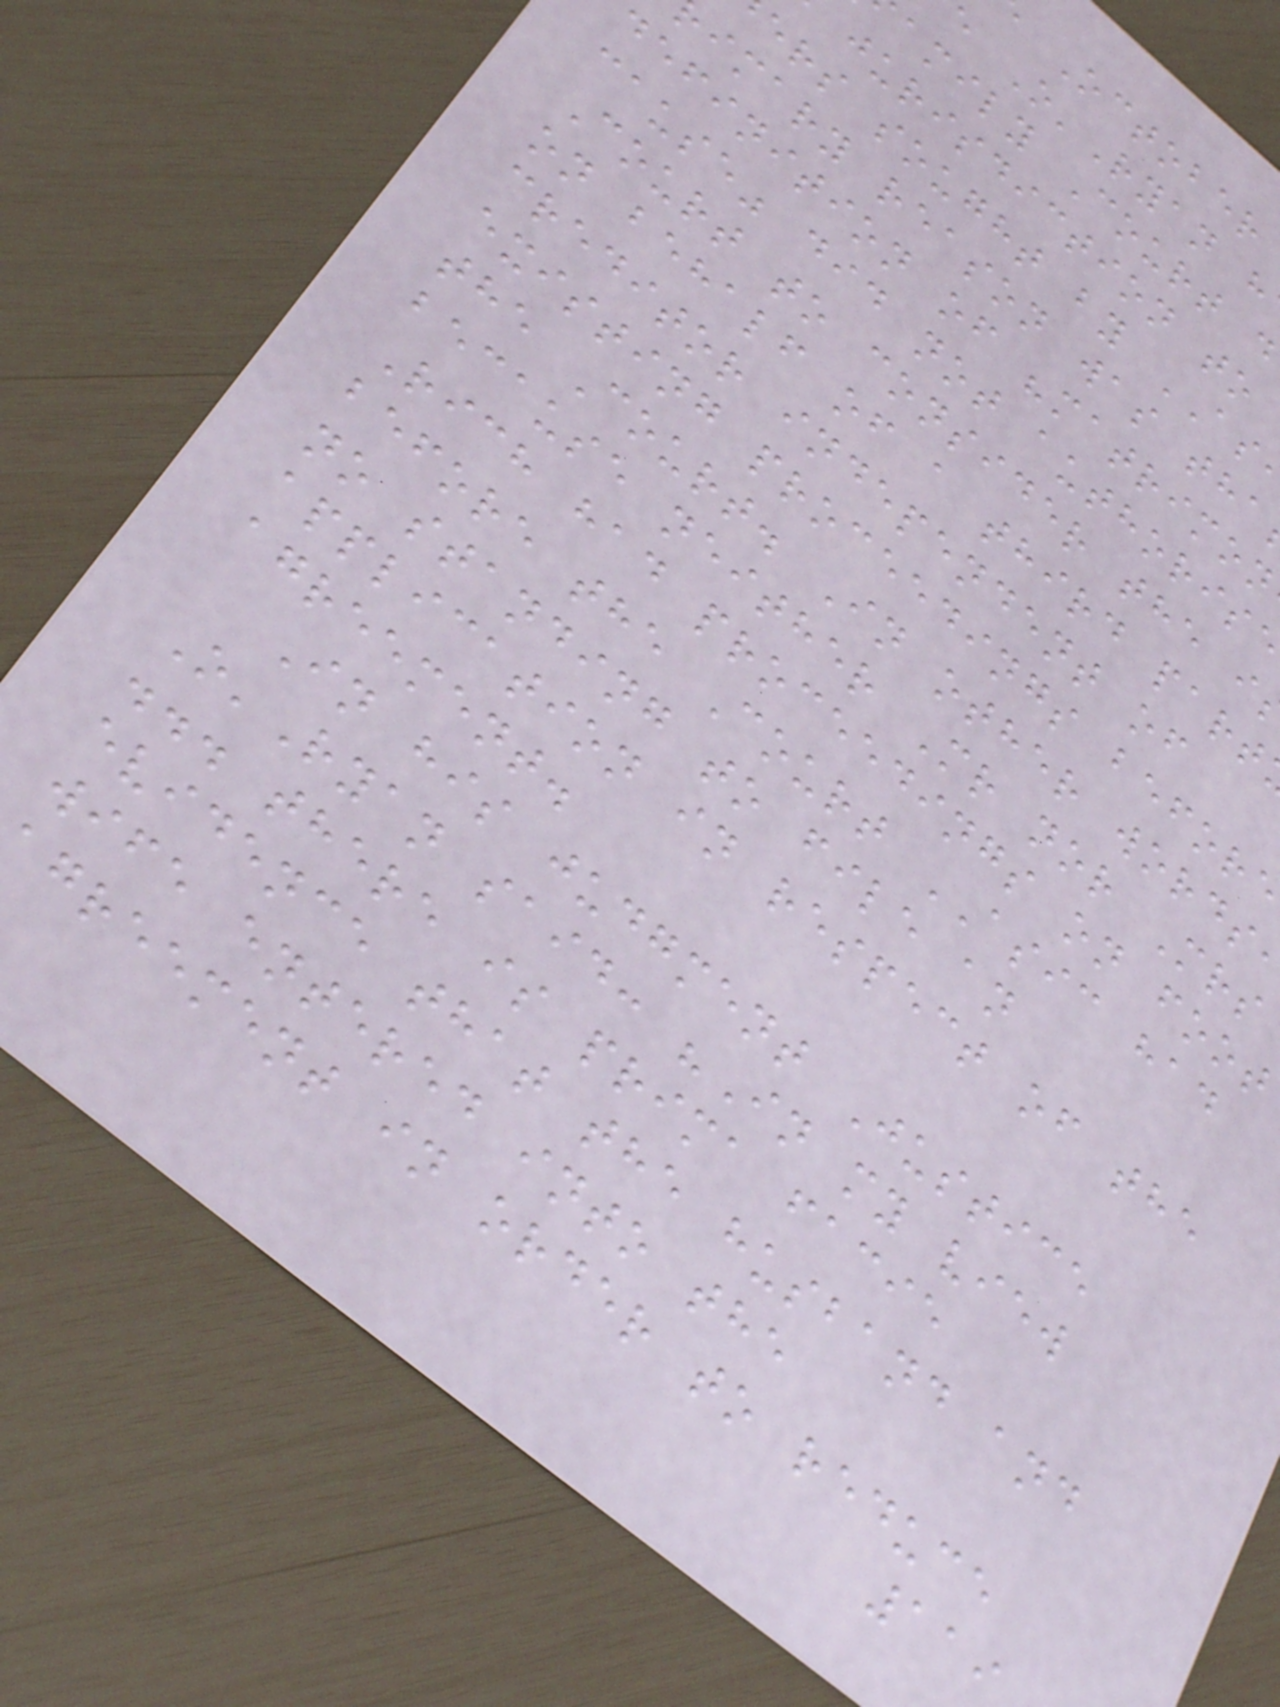October
e O'Ryan h
amily Court d
jurisdiction to
ers sought by AS
imary reason was tha
definition of "matrimon
cause" did not authoris
Court to consider the i
on behalf of a third part
creditor independent of
existing proceedings before
the Court. In other words
because neither Mr nor Mrs
Rich had proceedings on foot
before the Court ASIC had
no standing to file an
application in respect of the
agreement.
In his judgment Justice
O'Ryan said: "In my view
... there is prima facie
evidence that the husband and
wife entered into the
greement in order to reduce
119
